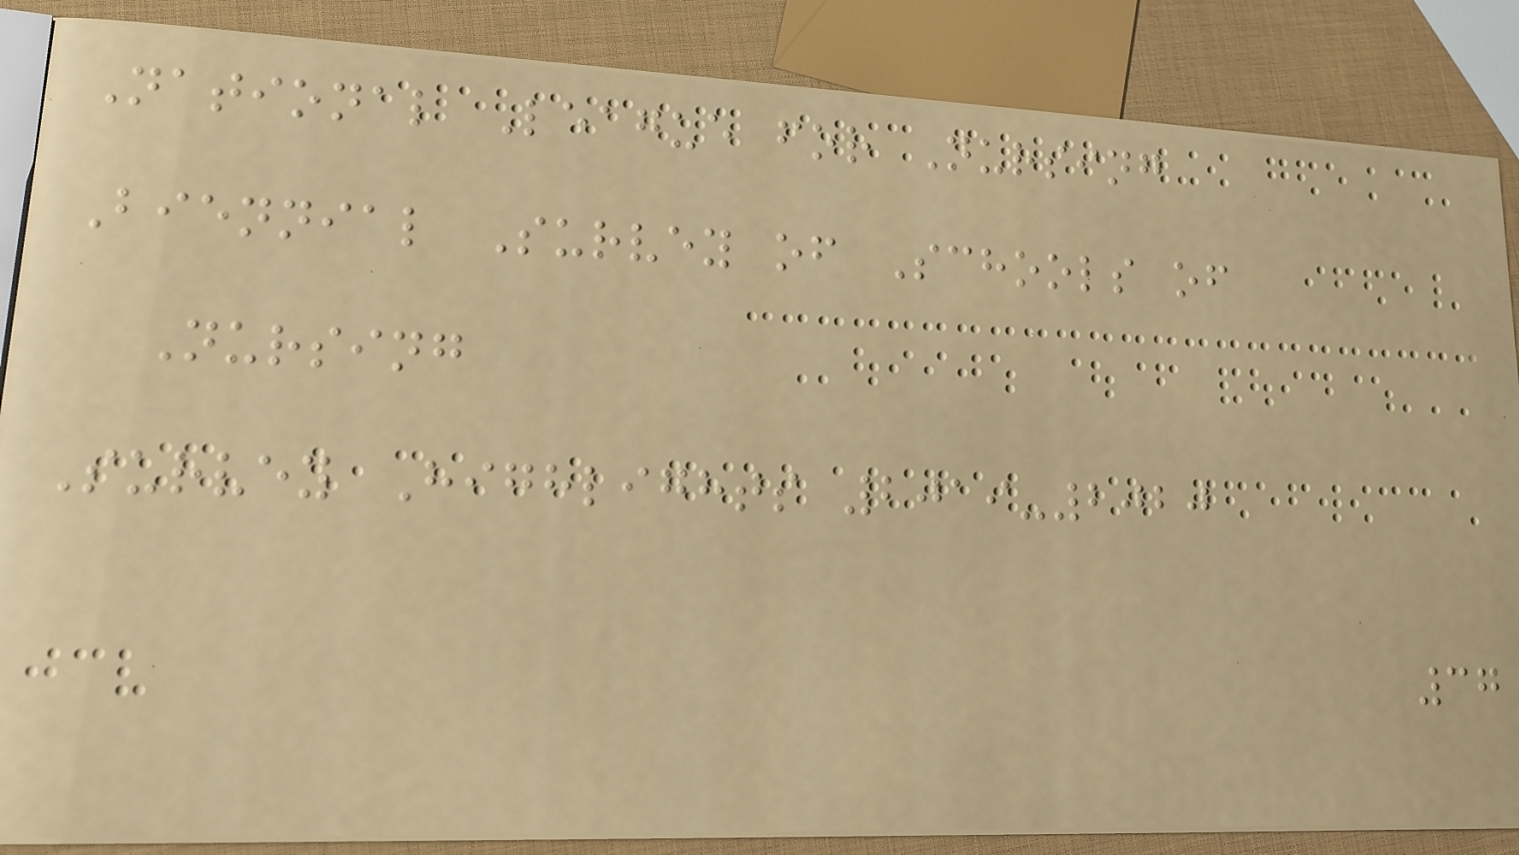National League for Nursing
Biennial Survey of Schools of
Nursing
Survey Highlights 2019-2020
37
